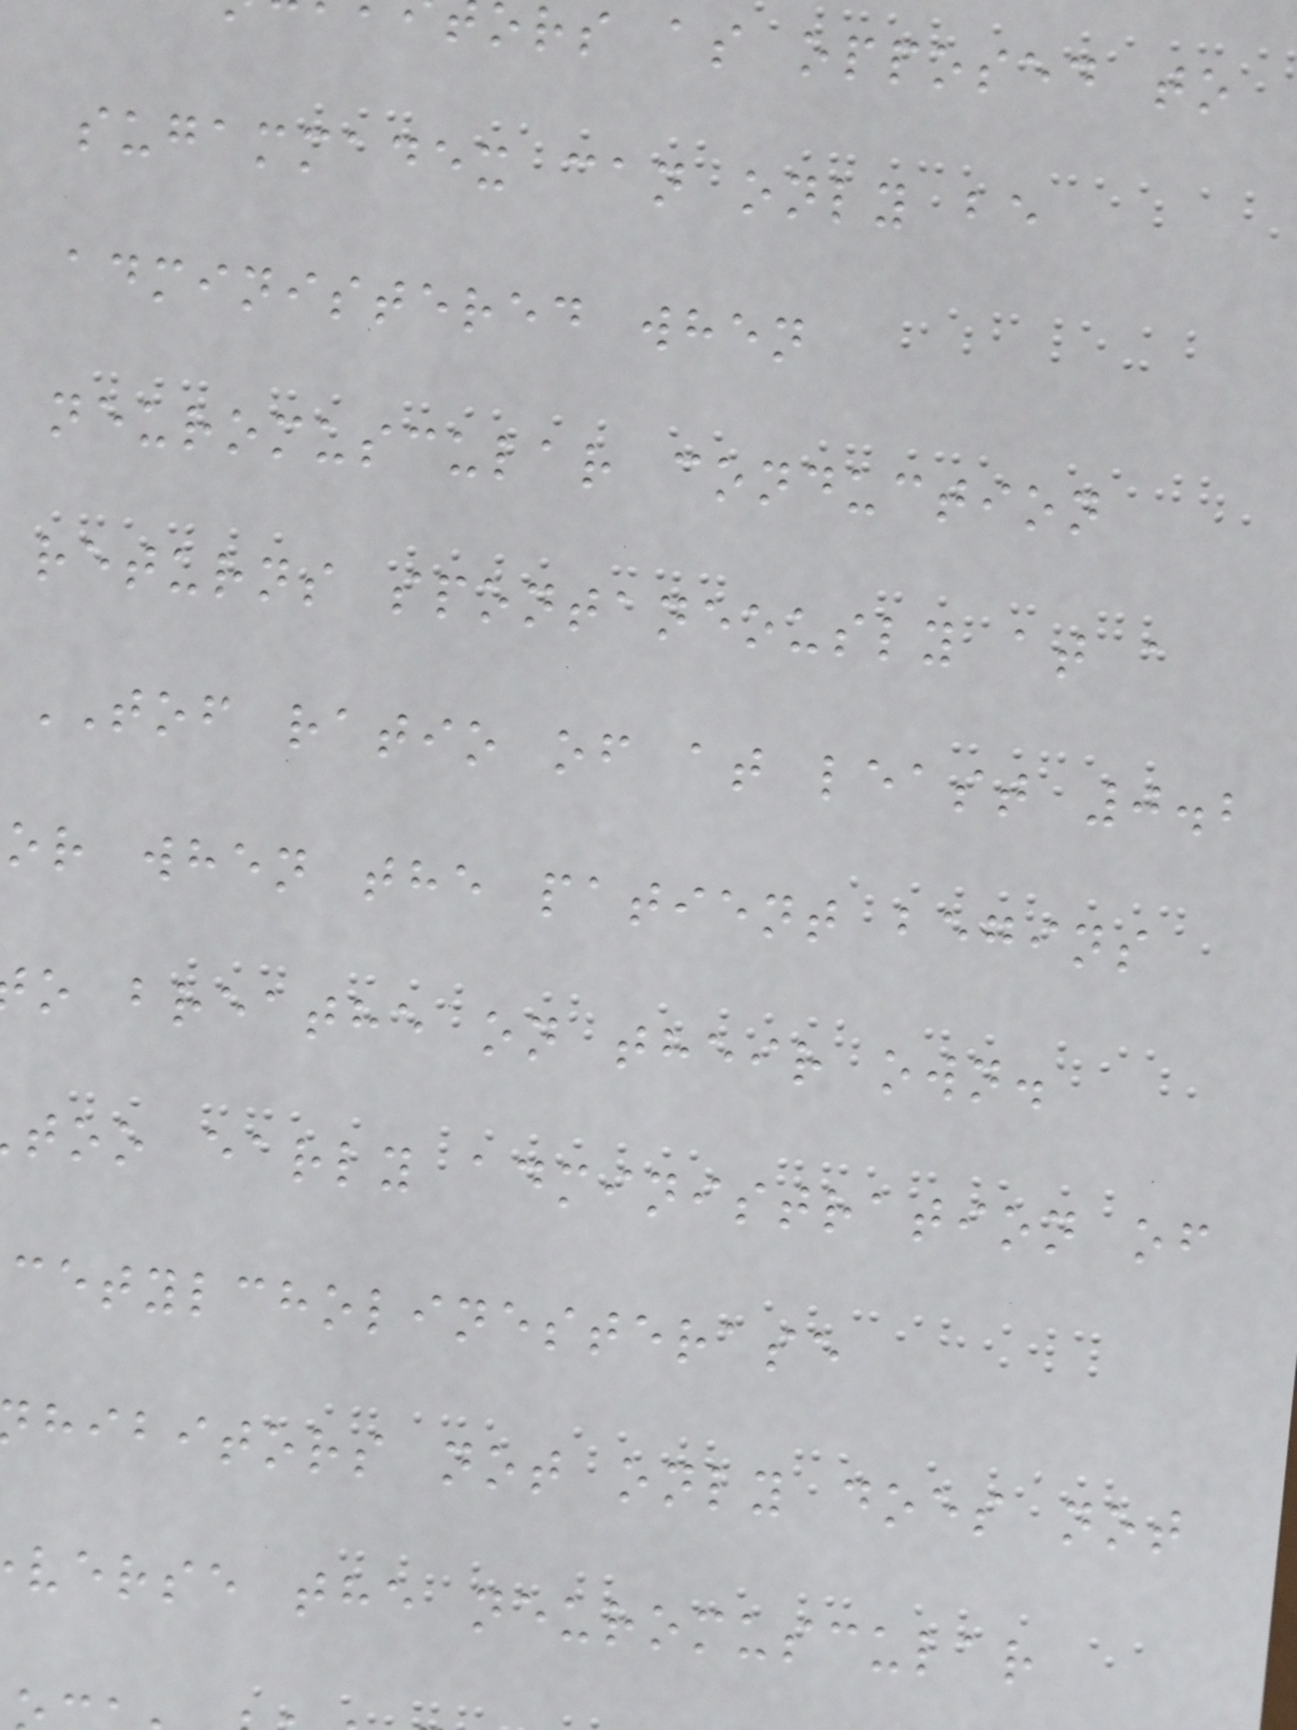rs as opposed to
sugammadex can only be
administered when
neuromuscular conduction
returns spontaneously at a
TOF ratio of at least 0.2
or when the patient begins
o breathe on their own.
too early administration of
cetylcholinesterase
hibitors not only does not
verse the neuromuscular
